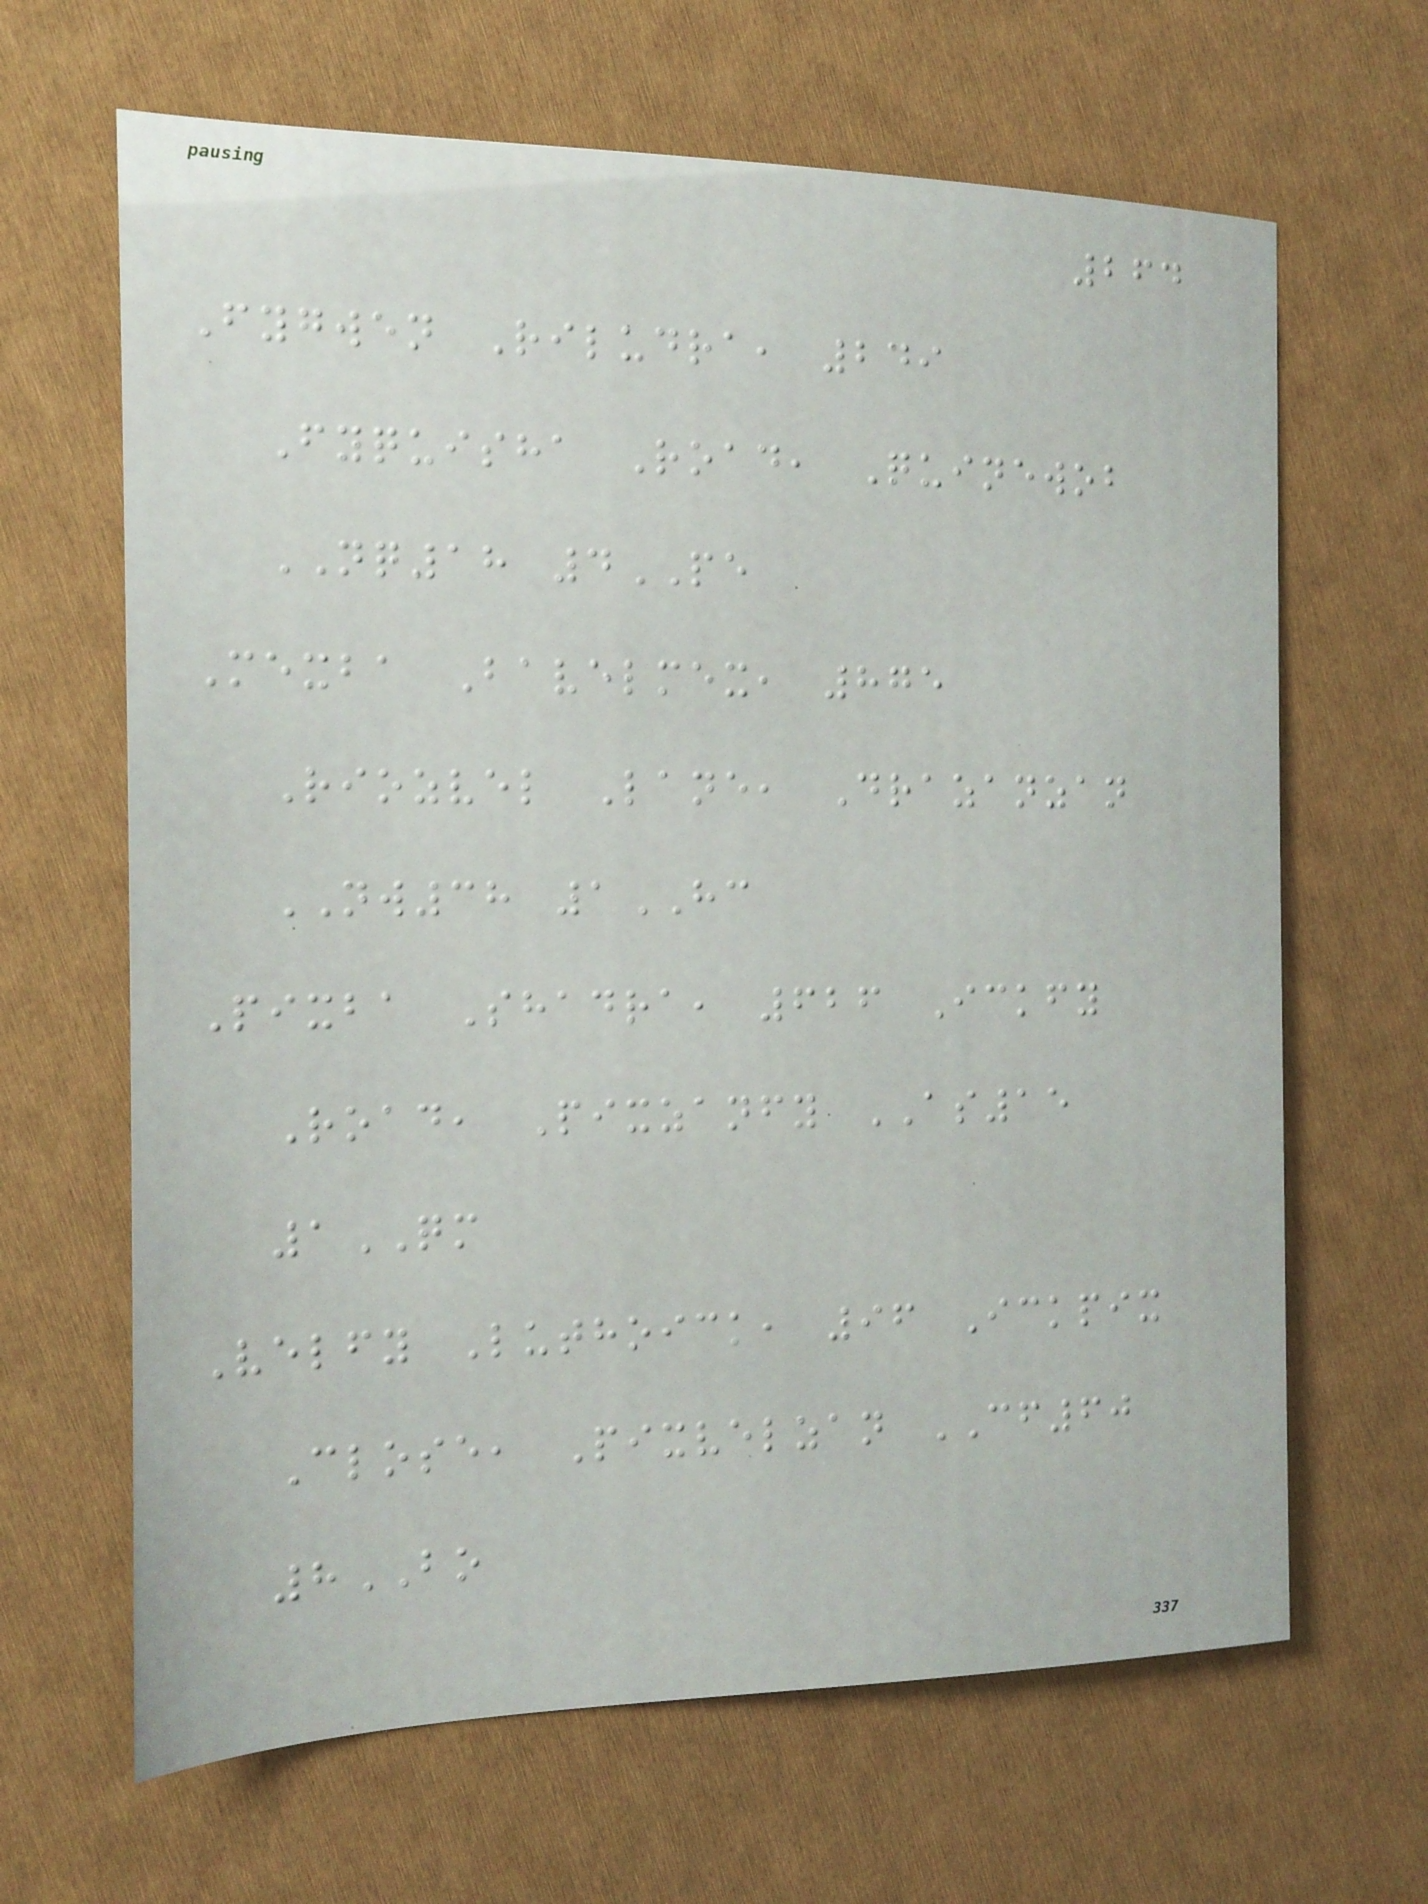264
Fygwen Riludra, 249
Fyquisha Road, Quinewob
NQ18 4PE
Mexba Bavelmex, 875
Riozvel Lane, Drazanzan
NW38 1HC
Pixba Shadra, 626 Ickfy
Road, Pixzanfy AS15
1QM
Velfy Luthoick, 96 Ickpix
Close, Pixvelzan CF60
8BO
